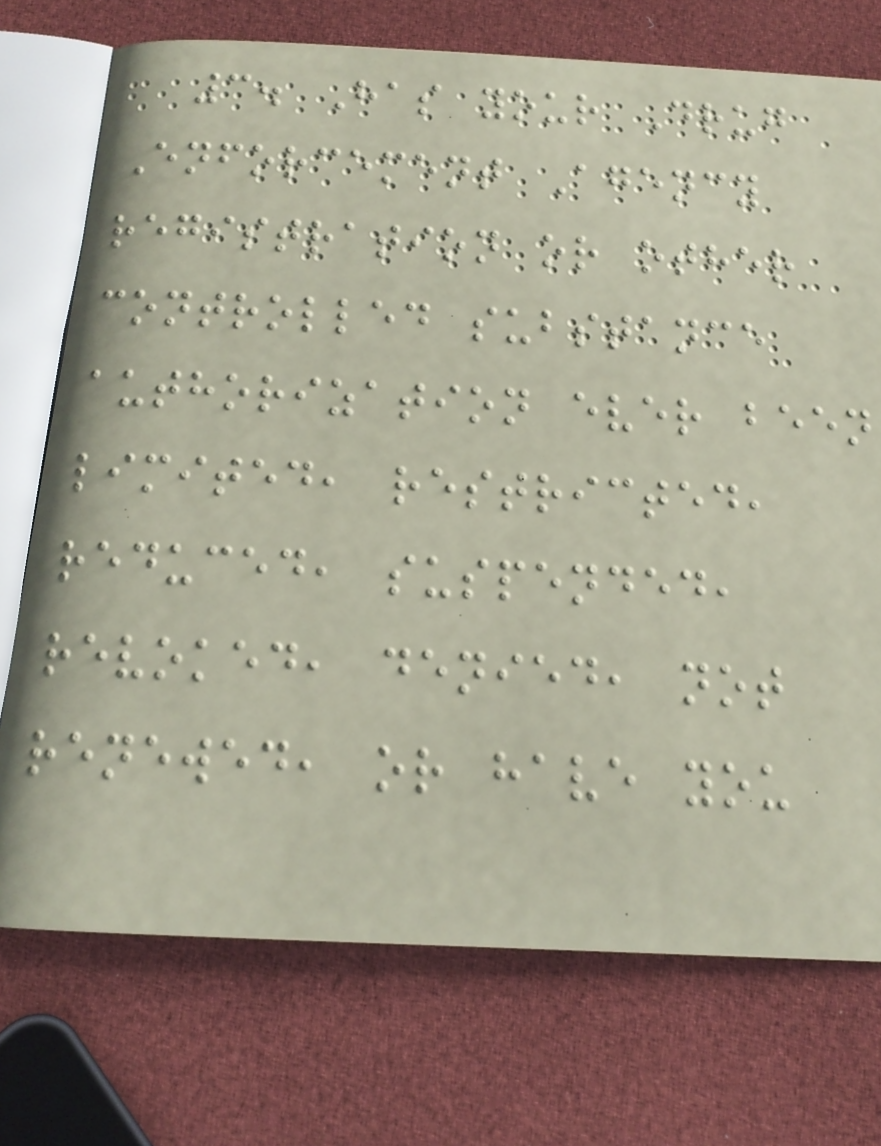3. Has your Drug
Enforcement Agency
registration or other
controlled substance
authorization ever been
limited, restricted,
reduced, suspended,
revoked, denied, not
renewed, or have you
